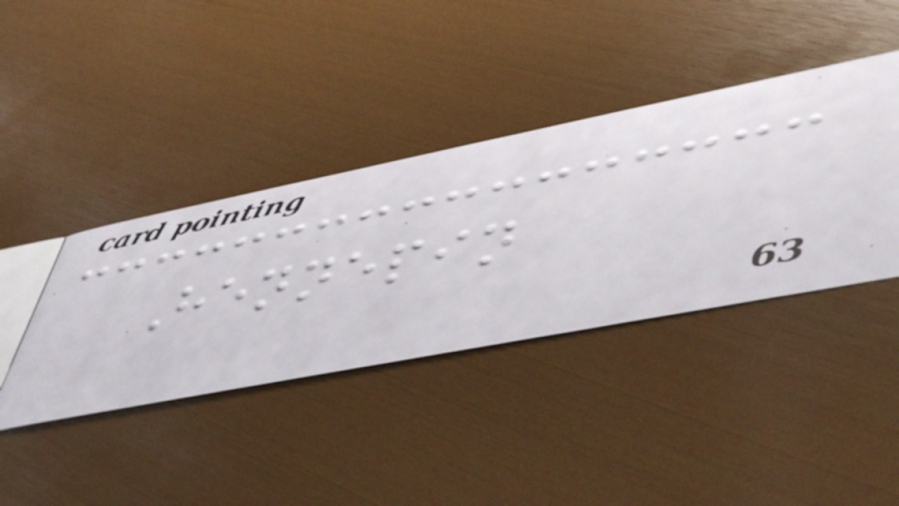Hennepin
